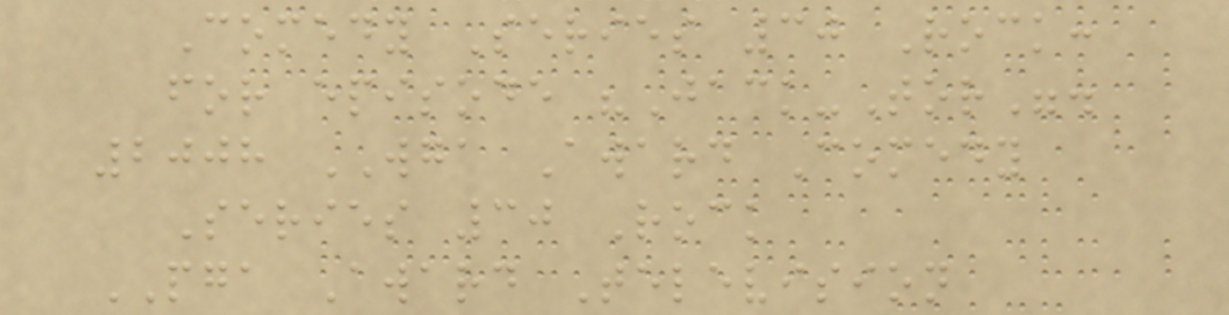Comedy Series 30 Rock:
for episode "Jack-Tor".
2008 WGA Award Comedy
Series 30 Rock
PGA Award Television
